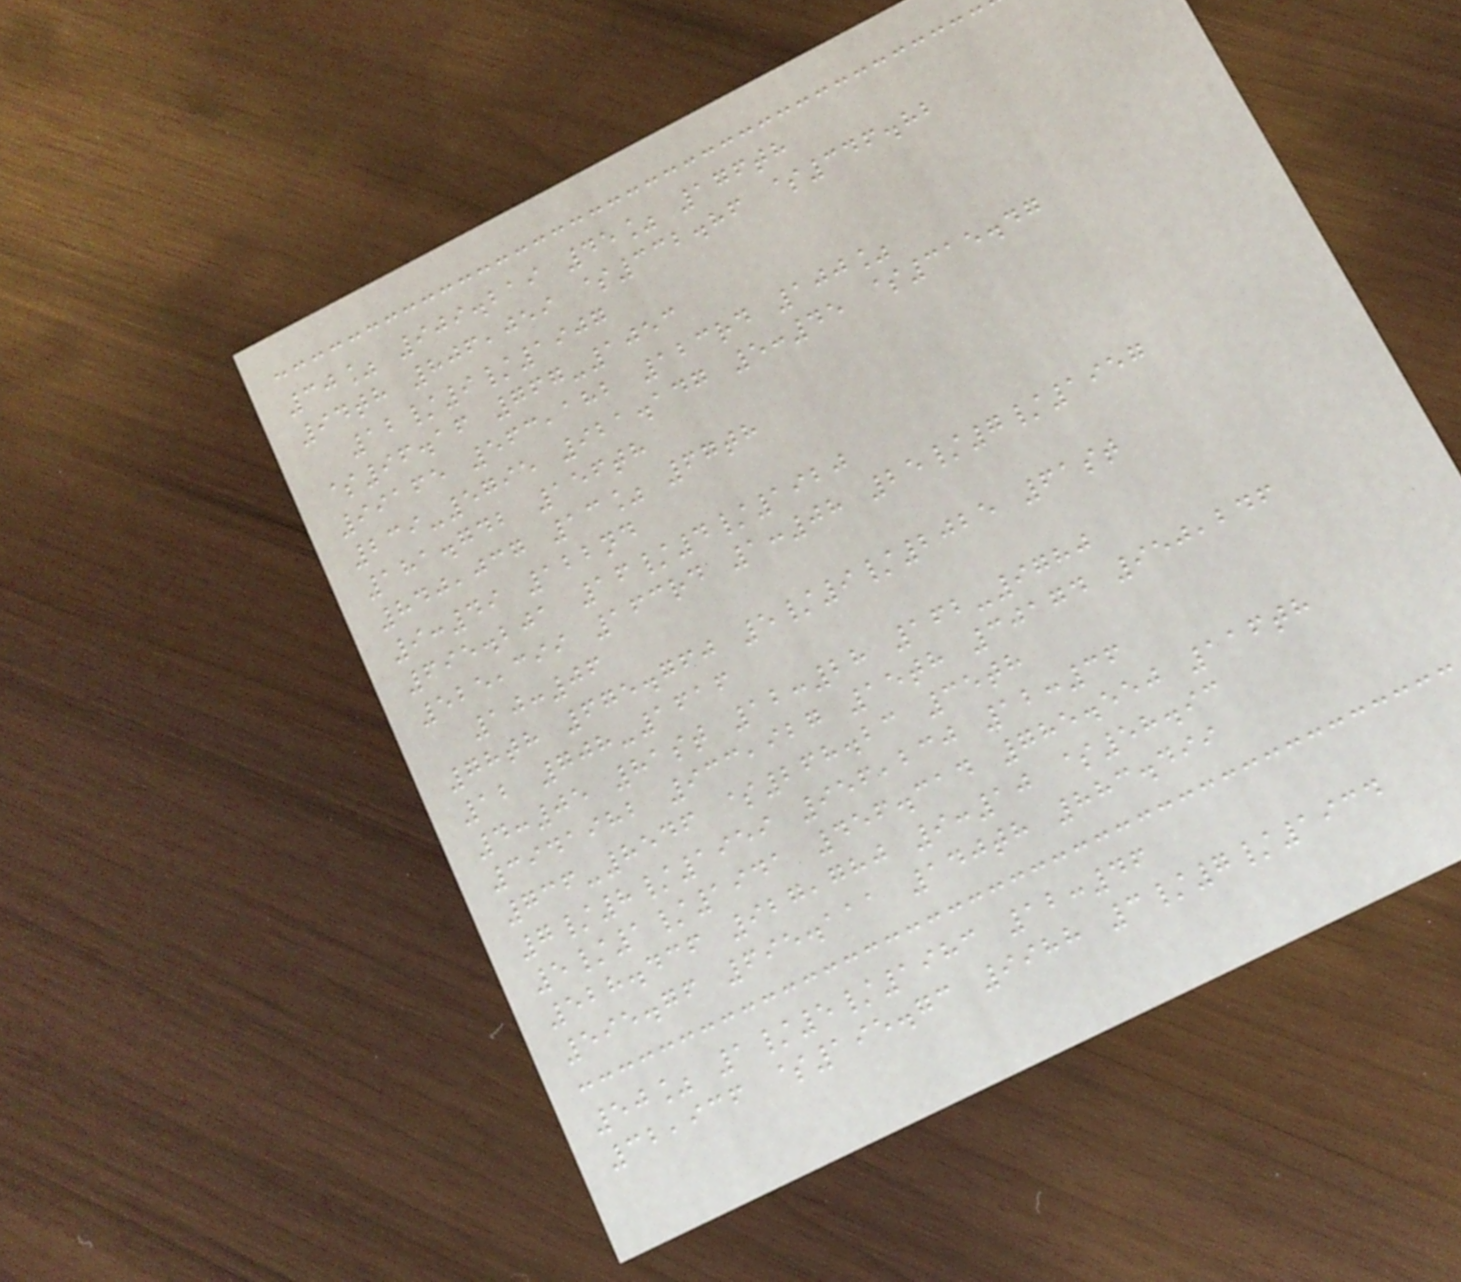30% 909.219 45% 176th
94th 806,059 $332.86 $346.82
12/9/1907
$96.16 767-1053
99165 563,182 123rd 100%
239-5795 921.147 5:45 $315.47
181.742 156th
840,037 13% 67th
9:49 122nd
695.201 16/4/1920
525,399 163rd 1:08 25/7/1957
10:06
78th 675.760 5/9/2025 61st
12 708-1616
4:05 81st 12:28 162-9780
3941982 933,927 15th 30174 950,246
736-8546 $268.23 35th
7/8/1959 956,230 12:36
5/1/1941 456.314 785.550 116th
528.436 927,780 9:10 $58.93
595.76 695.111 140th 883.499
50% 1/5/1983 12:46
32,936 $195.73 9988 3/7/1934
